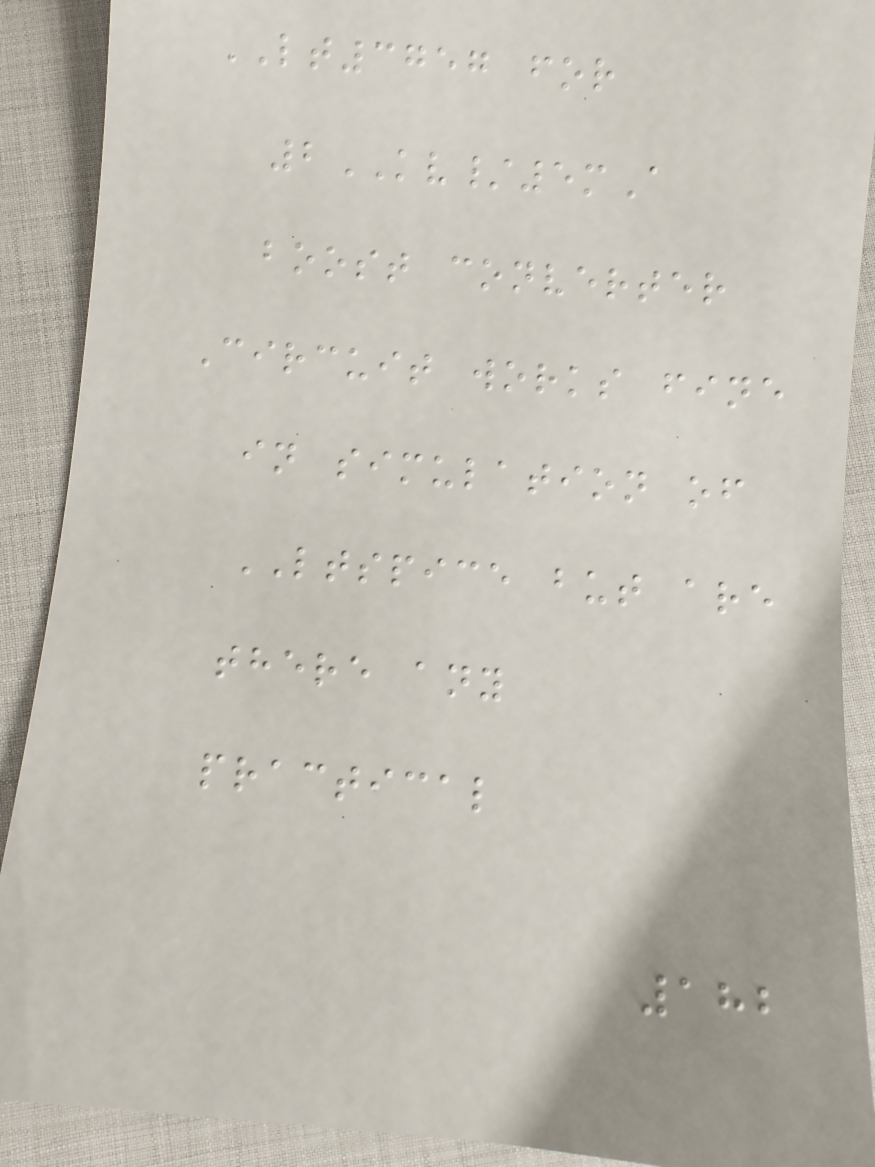LT3757 for
2KV/5mA
boost converter
Circuit works fine
in simulation of
LTSPICE but are
there any
practical
182
